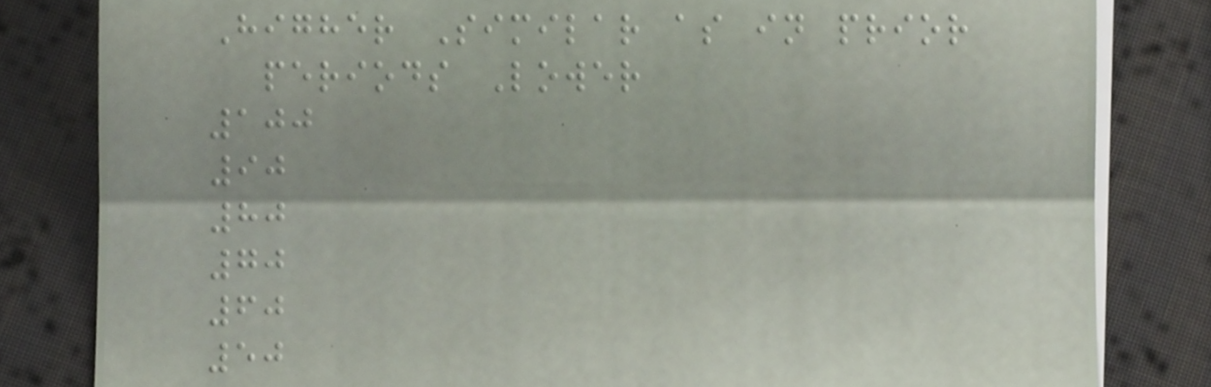Higher Similar as in prior
periods Lower
100
90
80
70
60
50
